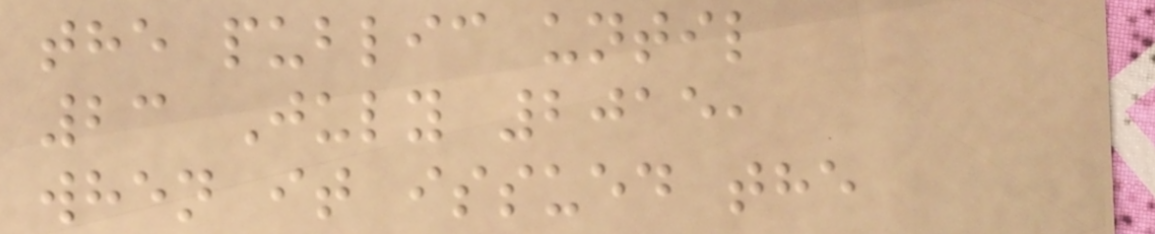the public until
23 July 2015,
when it issued the
